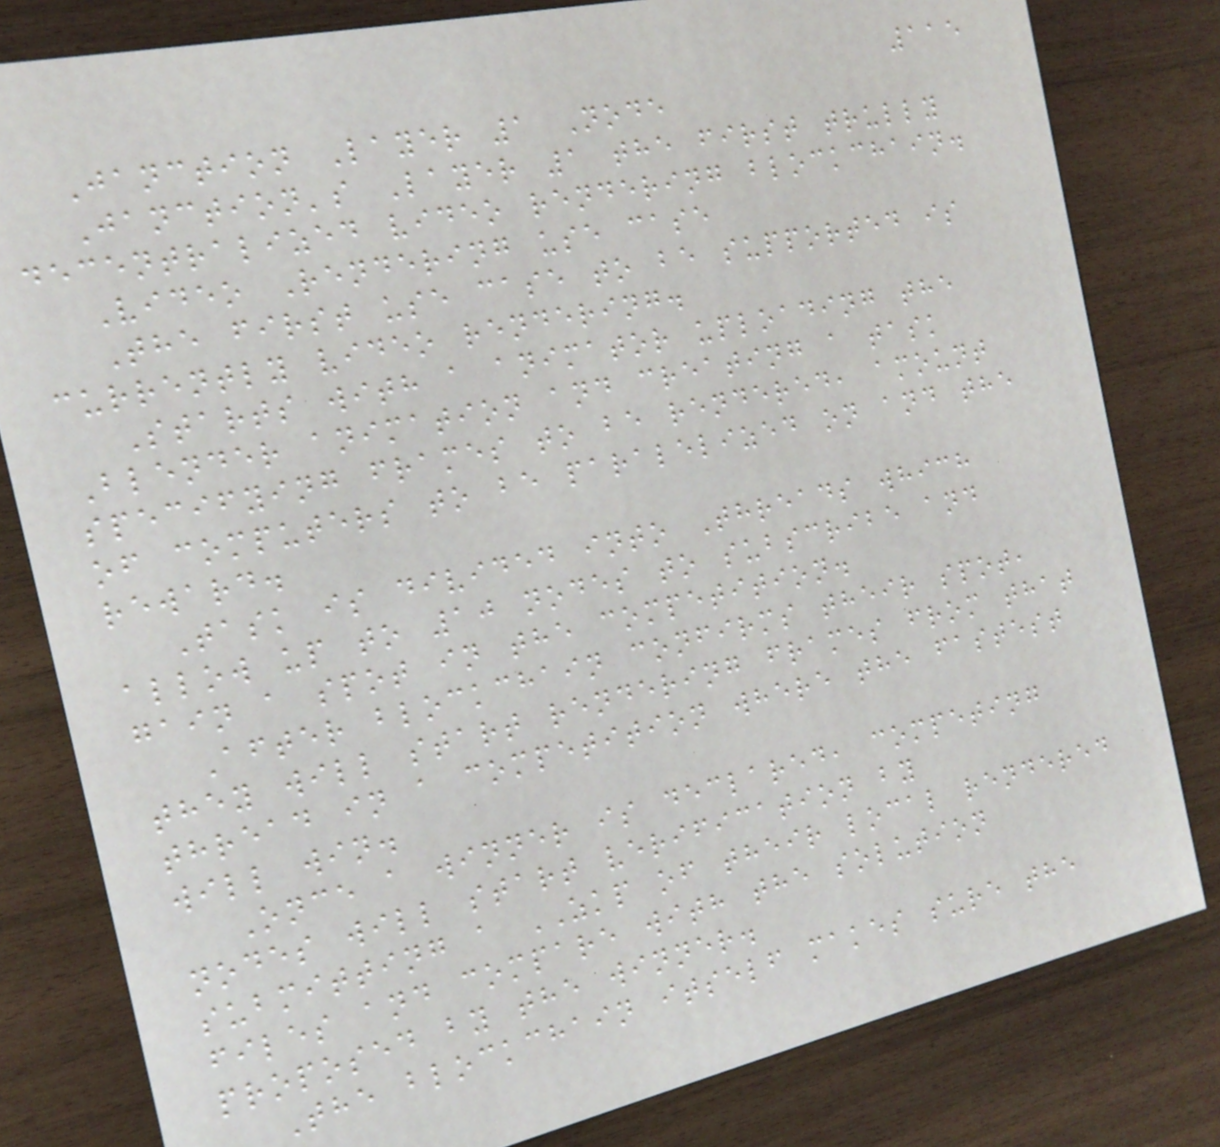115
Janction Layer 1 Node
Janction's Layer 1 the first trully
decentralized video rendering blockchain.
Video Rendering use case
The first use case to be supported is
currently video rendering.
Starts with a animator uploading the
Blender animation and creating a task
specifying frames to be rendered, amount
of computers to be paralelized on and the
reward.
Task is divided into Threads which
allow up to 10 nodes to subscribe and
gain a spot in the competition.
After blockchain confirms their spot,
they will start rendering frames from that
thread in a competition where the fastest
will win.
Once a winner is declared, competing
nodes will start verification by
submitting a ZKP of their local rendered
files and compare with the solution
proposed by the winner.
The blockchain itself makes sure the
